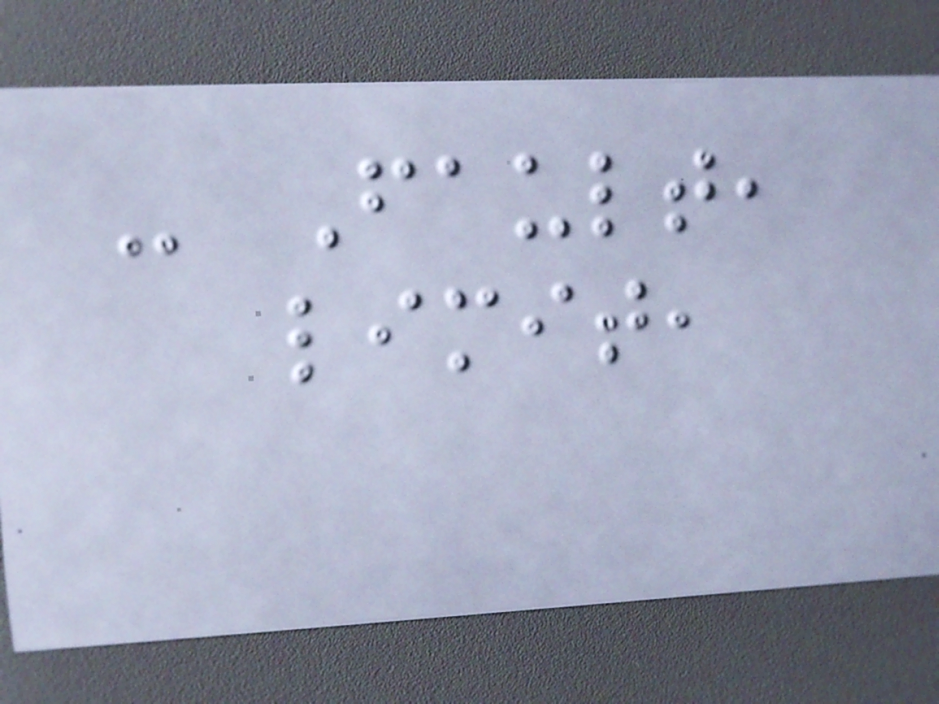- Fault,
limit,
